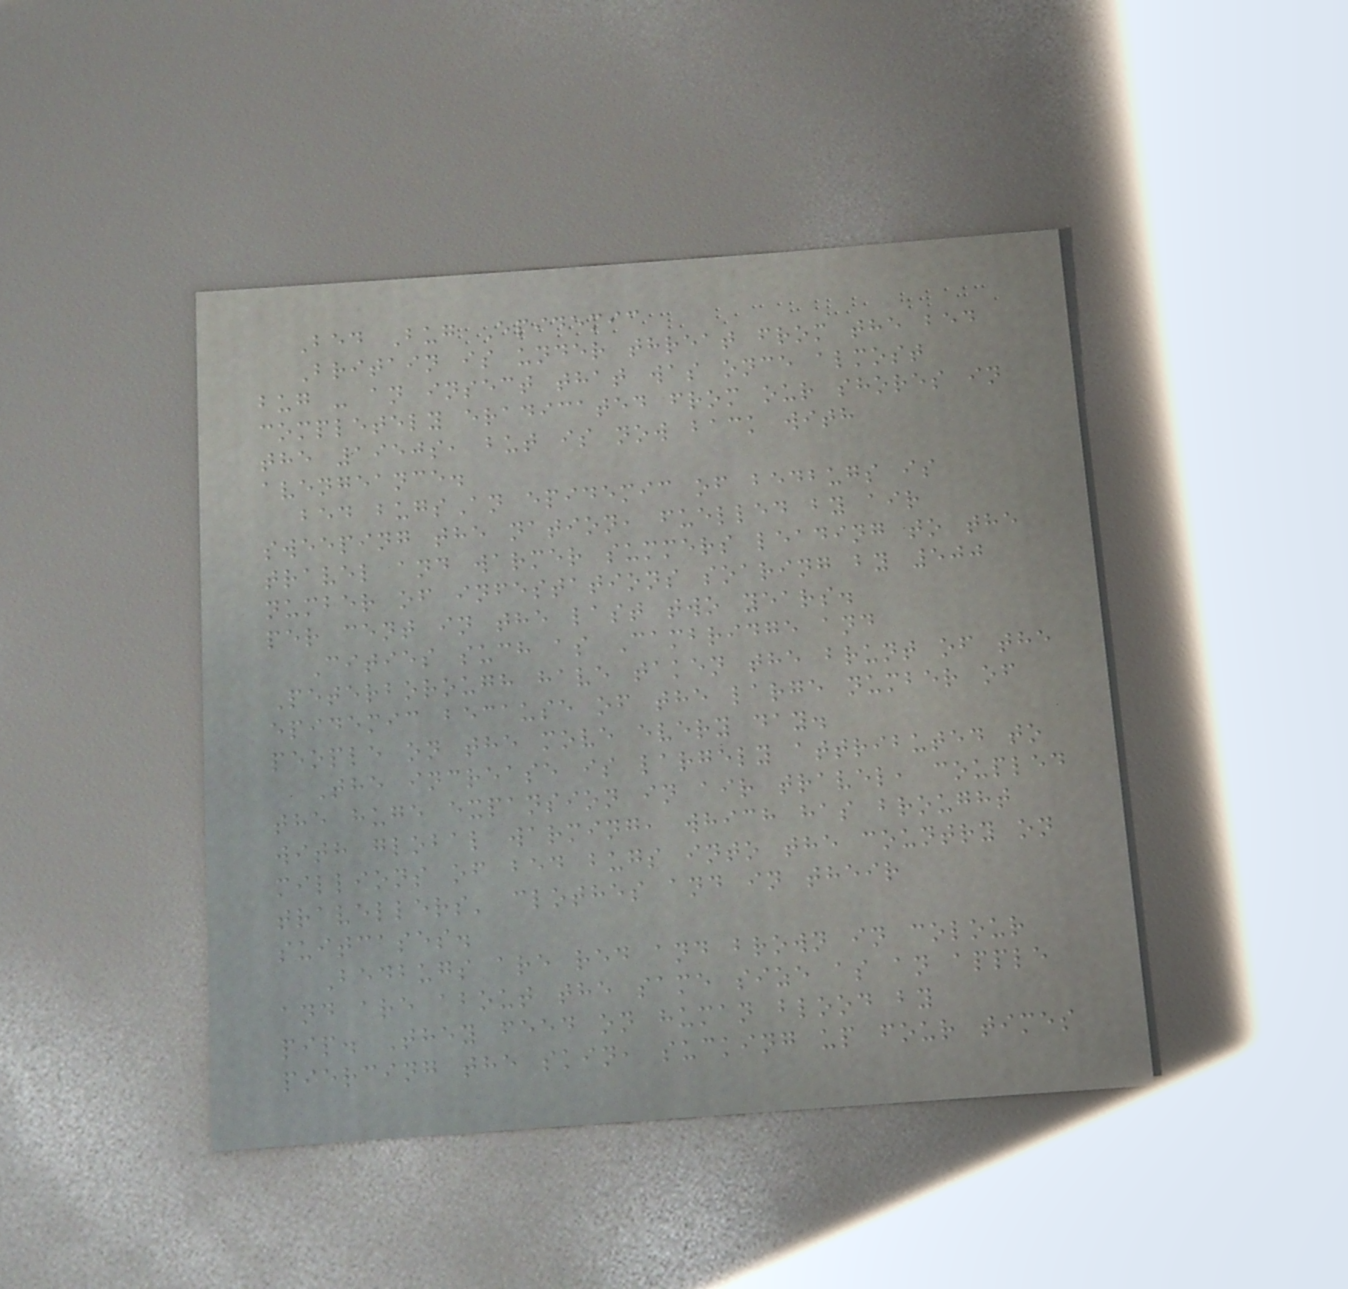Bed Bug Epidemic
Britain is under threat from the bed
bug - an insect that was once almost
completely eradicated from our shores in
the 1950s, but is now back with
avengeance.
bed bugsAn epidemic of bedbugs is
sweeping the nation, fuelled by air
travel and warmer summers leading to the
number of infestations soaring by 500
per cent in the last two years.
Cities such as Cambridge and
Peterborough have taken the brunt of the
epidemic because of the large number of
people on the move every day.
The increase is largely attributed to
the huge expansion in air travel, coupled
with global warming, which has brought
millions of bed bugs into the country on
travellers' clothes and in their
suitcases.
Bedbugs are red and brown in colour
and are about the same size as an apple
pip. They feed on human blood by
piercing the skin, sucking up four times
